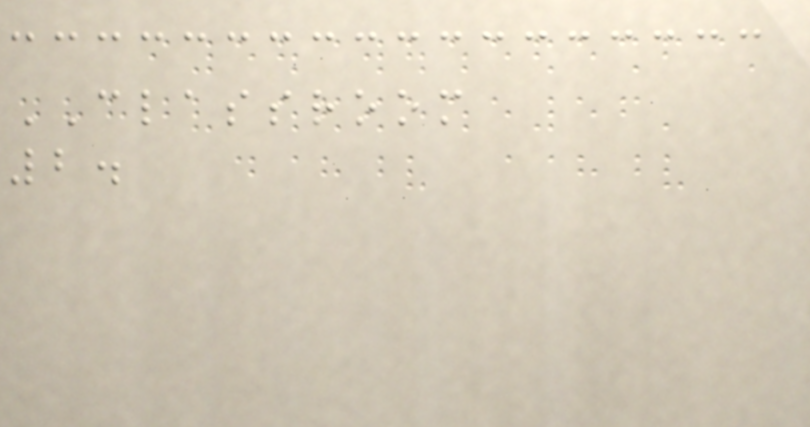CLASSROOM
2.
